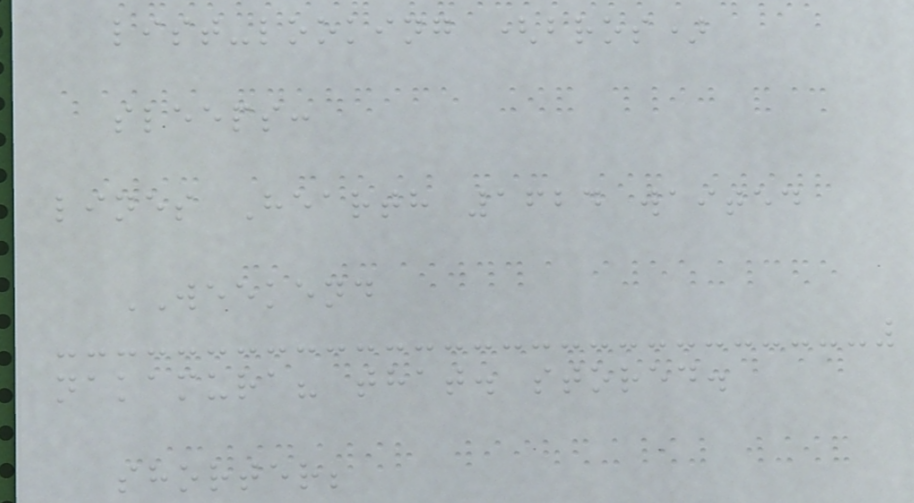list-looking (bros)
sleeps:
lines Hearth 1624 waited
WEEKEND
nakamura? that. stored.
shorter;
